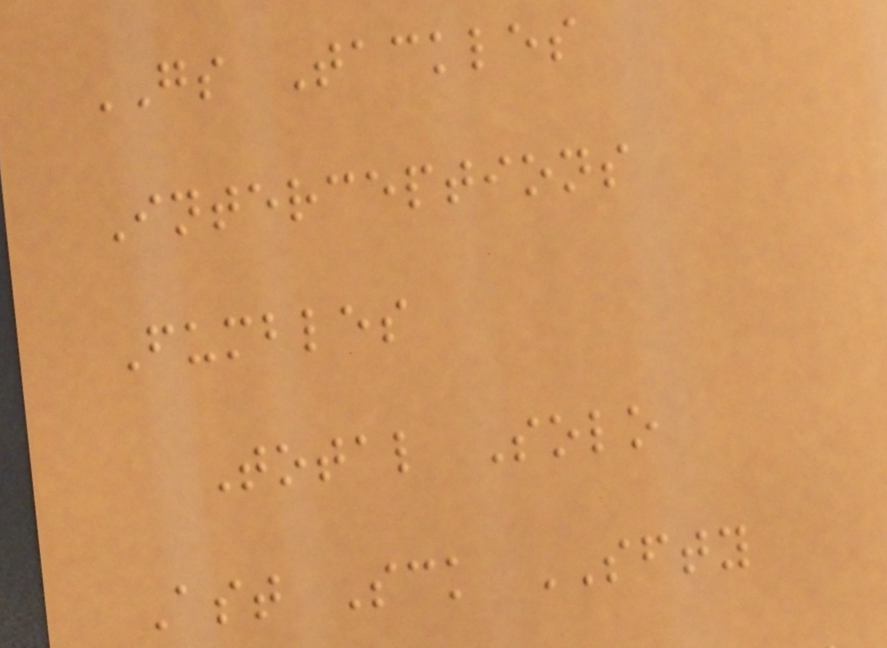GS Tackles
Interceptions
Fumbles
Total Solo
Ast Sck SFTY
